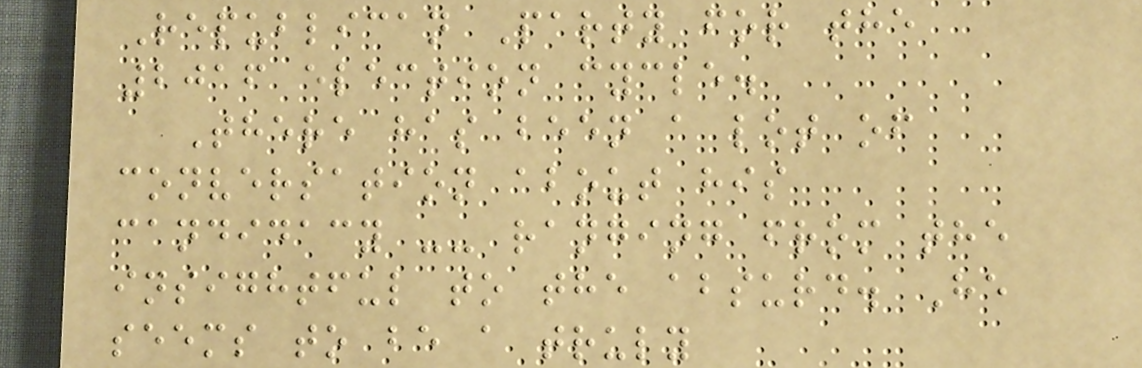Republican Party for the
2016 election cycle.
There has been a lot of
conversation about his
candidacy -- ranging from the
insightful to the absurd. He
seems to be a truly
